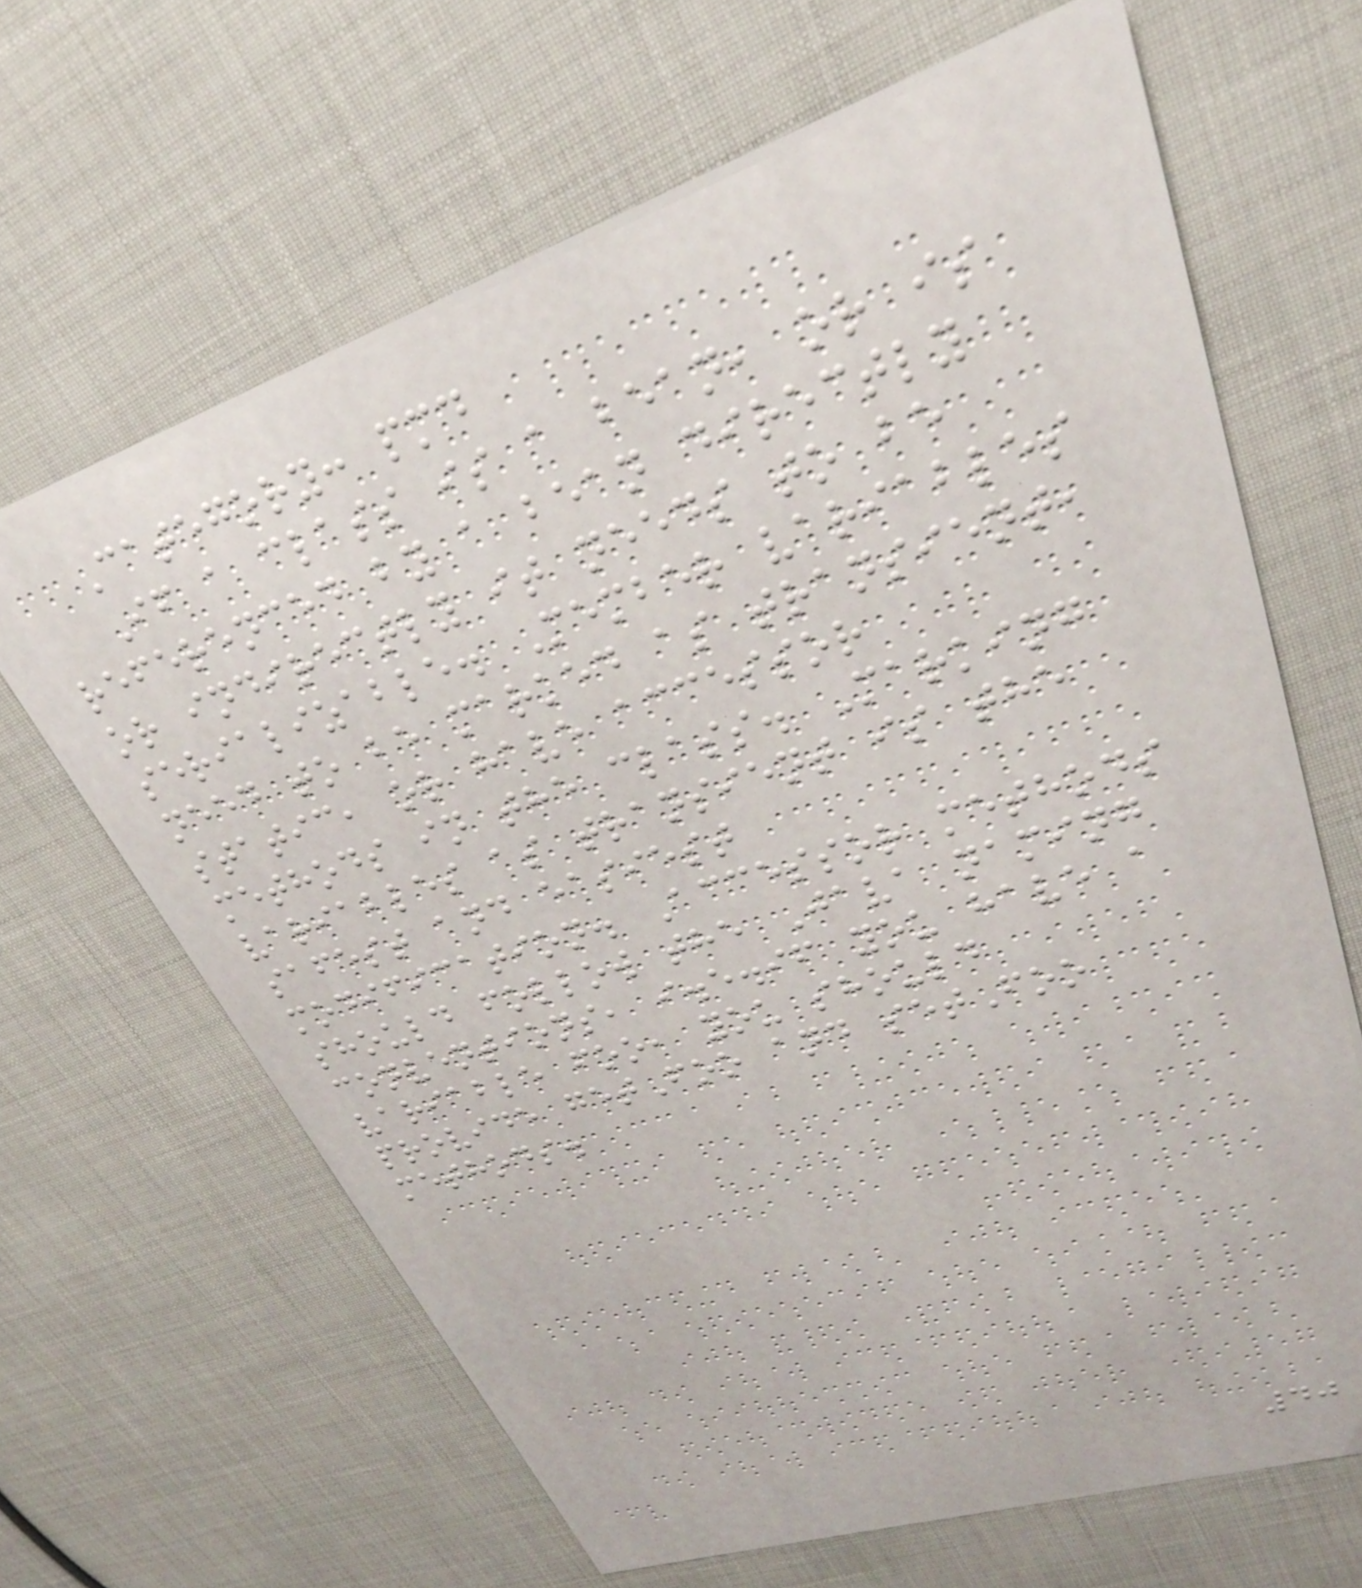Category: pmd
If a class is a bean, or is
referenced by a bean directly
or indirectly it needs to be
serializable. Member variables
need to be marked as transient,
static, or have accessor
methods in the class. Marking
variables as transient is the
safest and easiest
modification. Accessor methods
should follow the Java naming
conventions, i.e.if you have a
variable foo, you should
provide getFoo and setFoo
methods.
40
